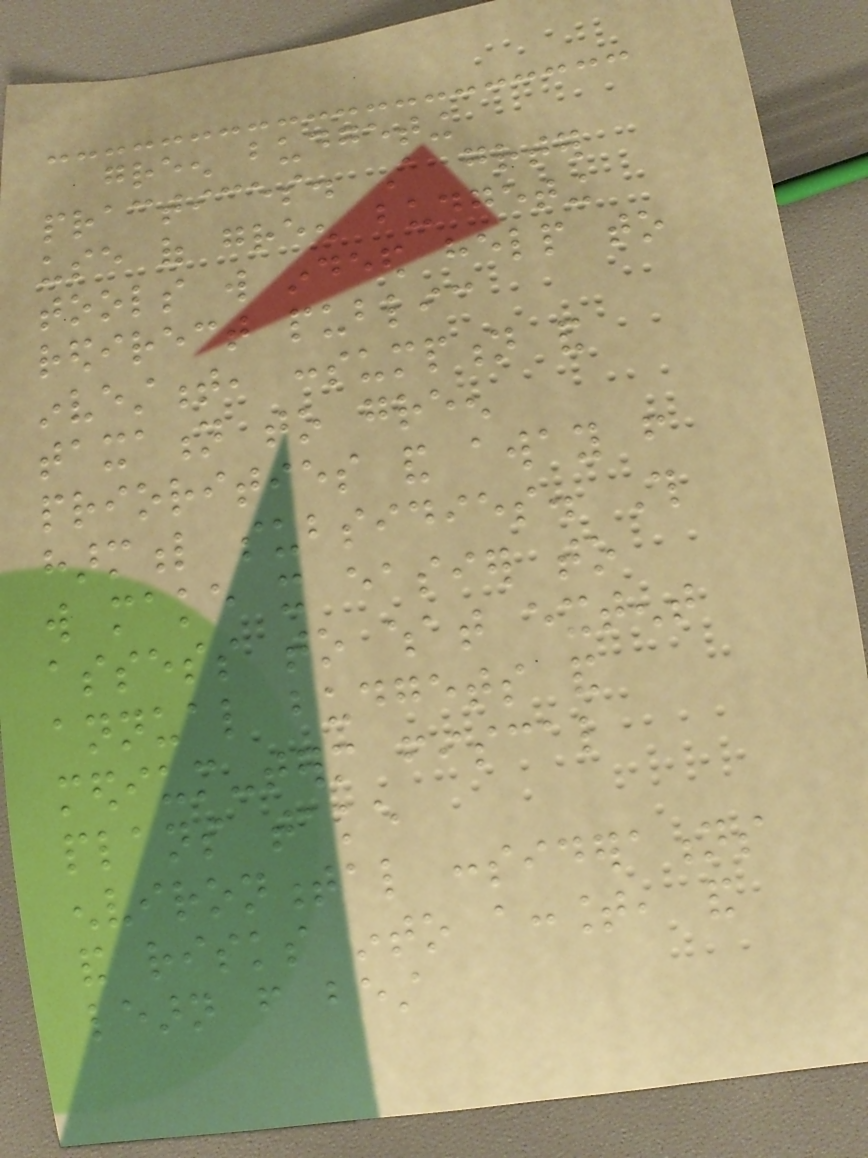green budgeting
practices. A greater
use of green budgeting
tools will indeed help to
redirect public
investment, consumption and
taxation to green
priorities and away from
harmful subsidies. This
will make it easier to
assess to what extent
annual budgets and
medium-term fiscal
plans take
environmental considerations
and risks into account, and
learn from best
